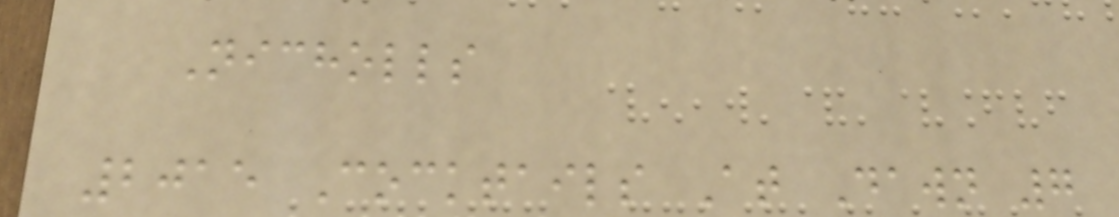Nicholls
2015 Cocktails At Dawn 7
